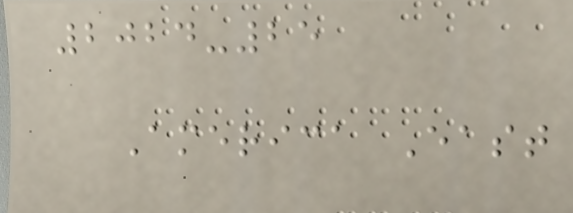2024-25
America East
